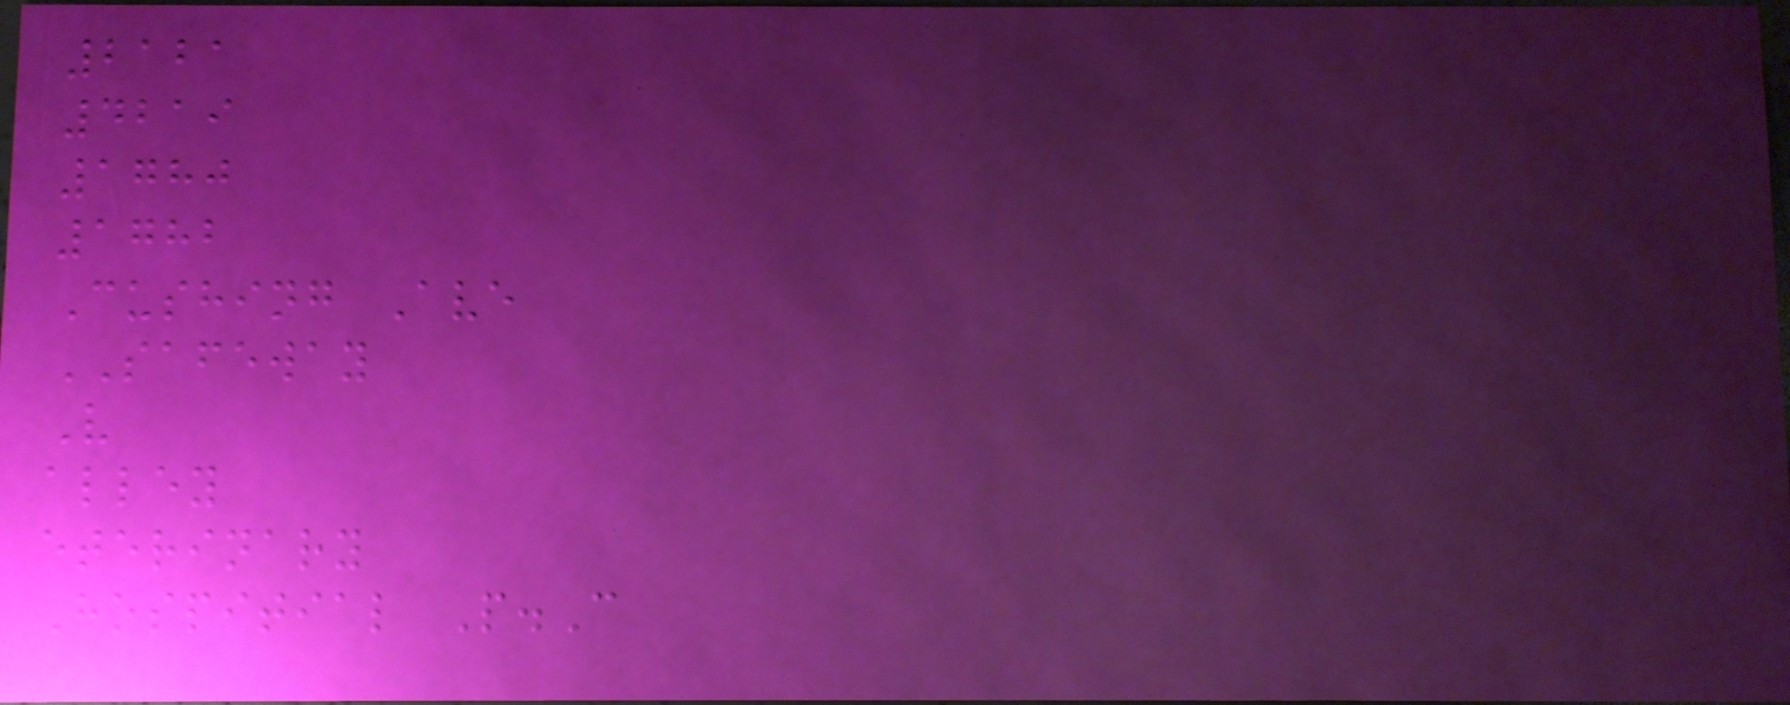2121
4219
1780
1782
Cushing Ave
SAFEWAY
V
alley
eterinary
Hospitial P.C
